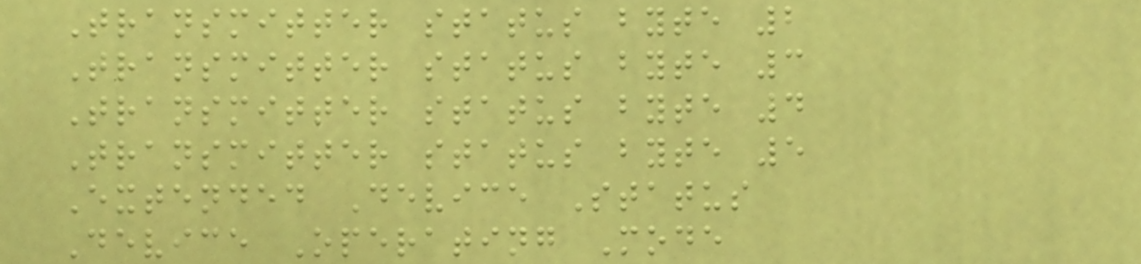Transmitter status byte 2
Transmitter status byte 3
Transmitter status byte 4
Transmitter status byte 5
Extended Device Status
Device Operating Mode
